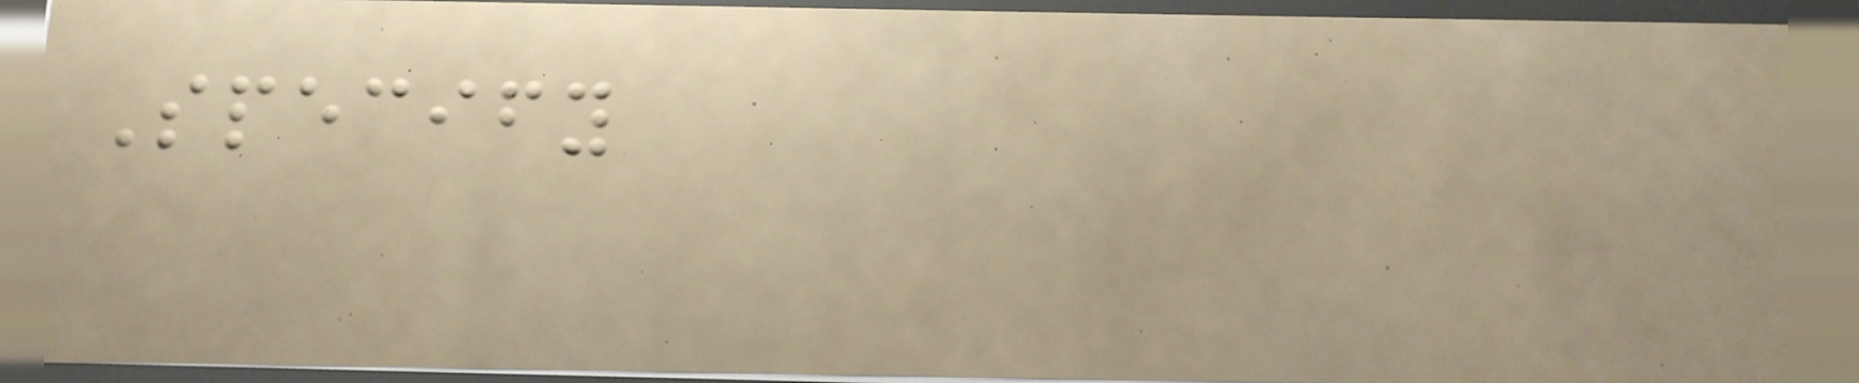Specify
